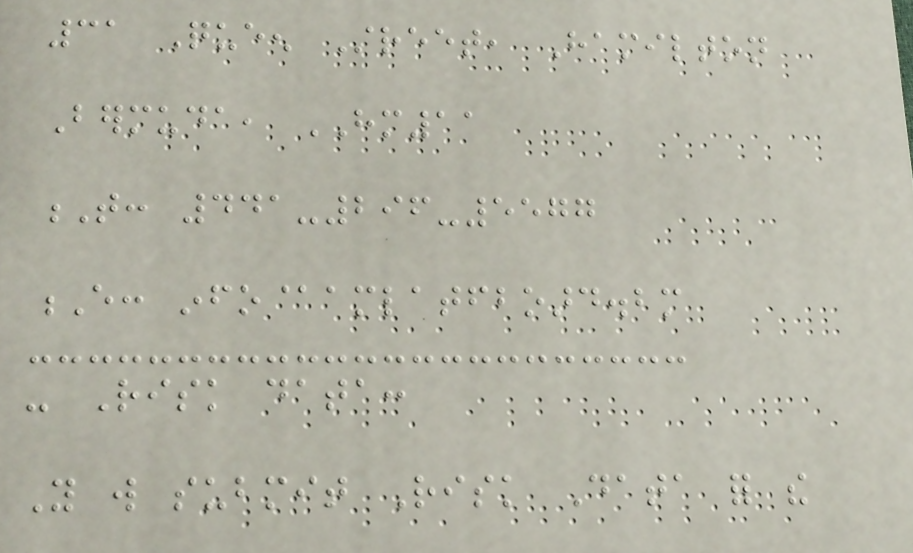31 Queen Street, Hamilton
Bermuda, HM11
T: 441-296-5577
E: info@amlatfboard.bm
- Risk data:
You will submit Risk Data for the
